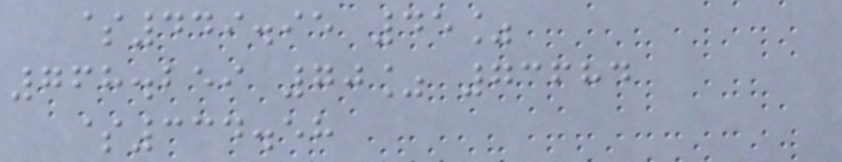$449.95 45%
768.259 70% 73684
$334.58
